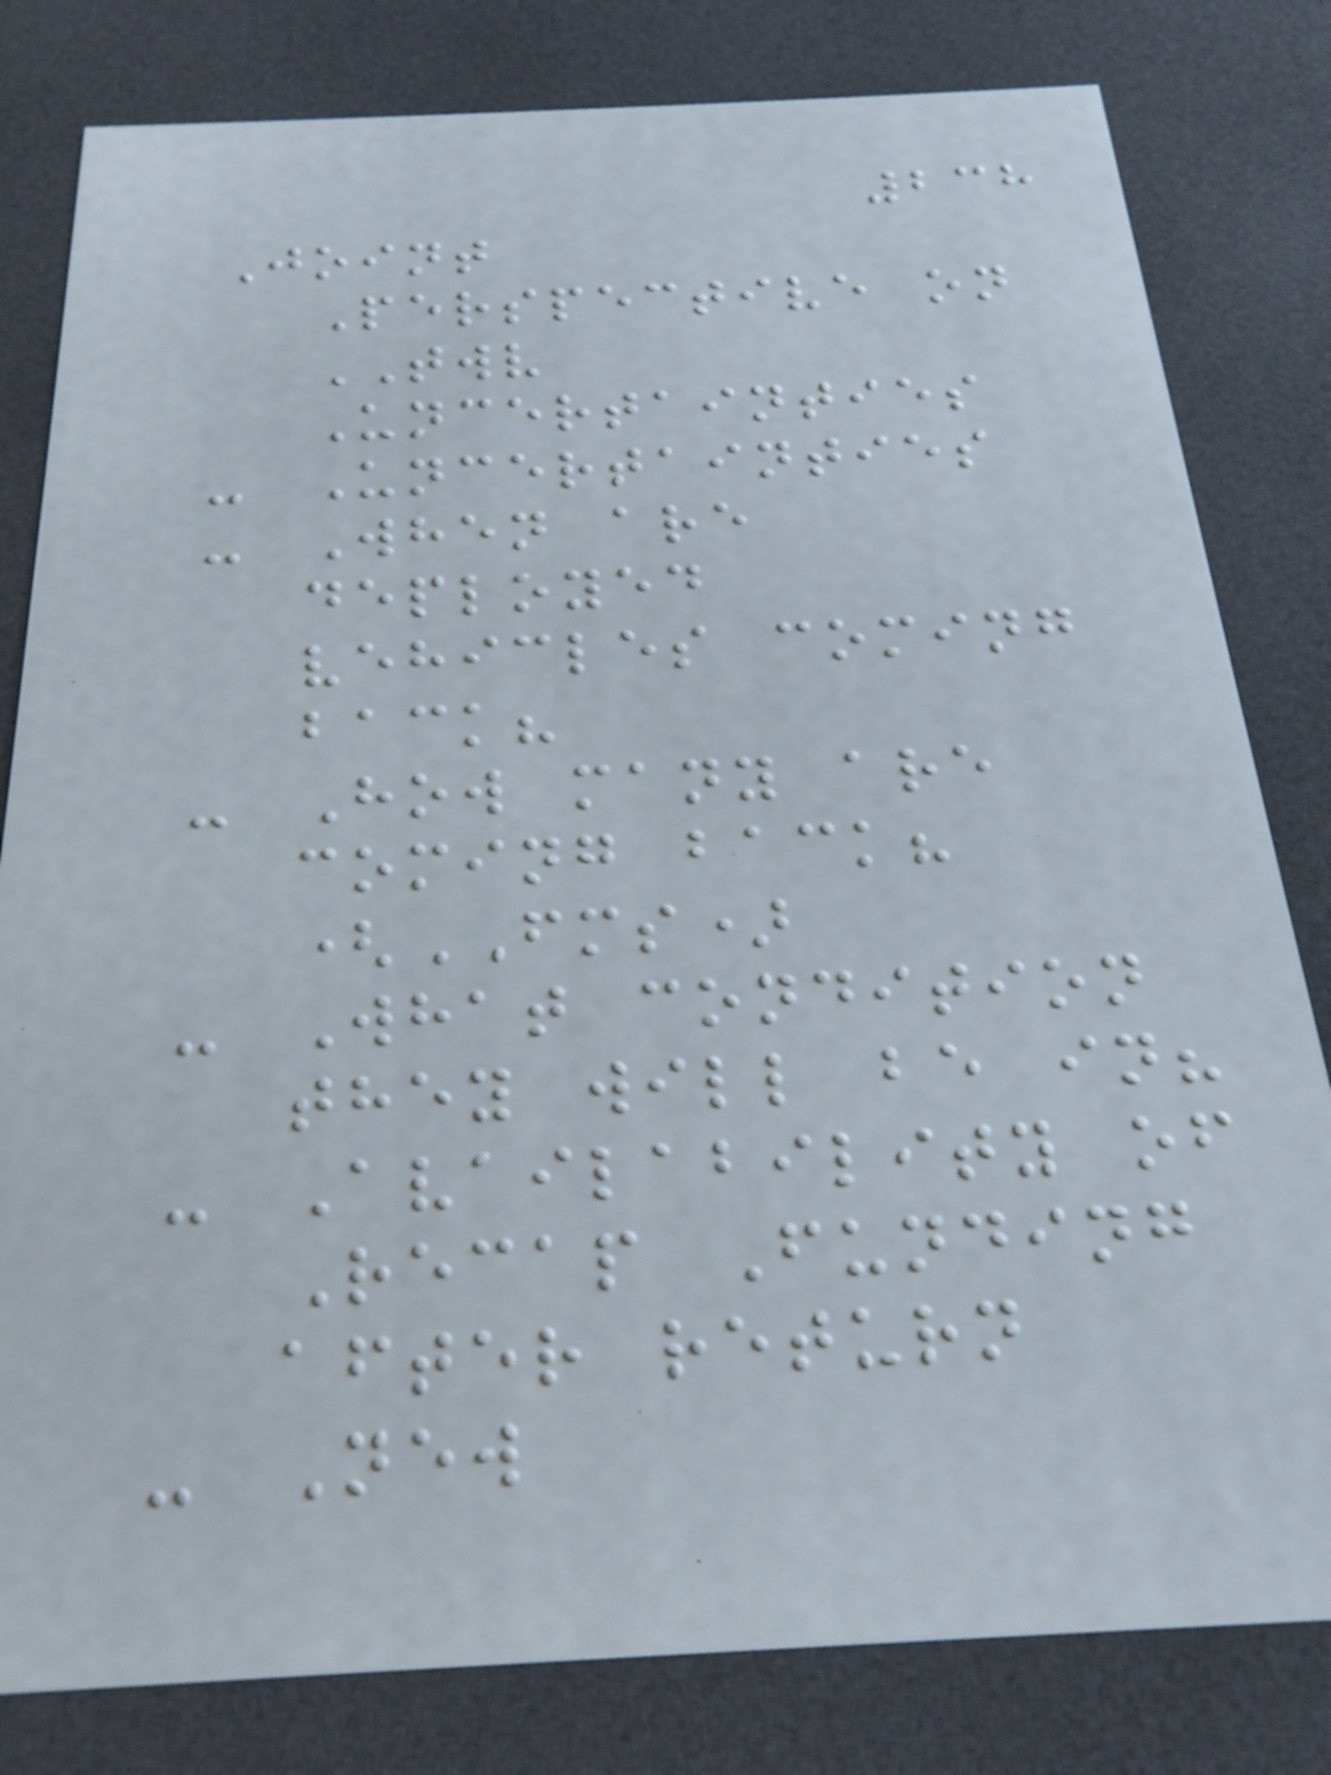238
Joint
Perspective on
TWV
Uncertainties
- Uncertainties
- When are
deployed
vehicles coming
back?
- How many are
coming back?
(FMS)
- What condition
they will be in?
- Availability of
Recap Funding
after return
- New
